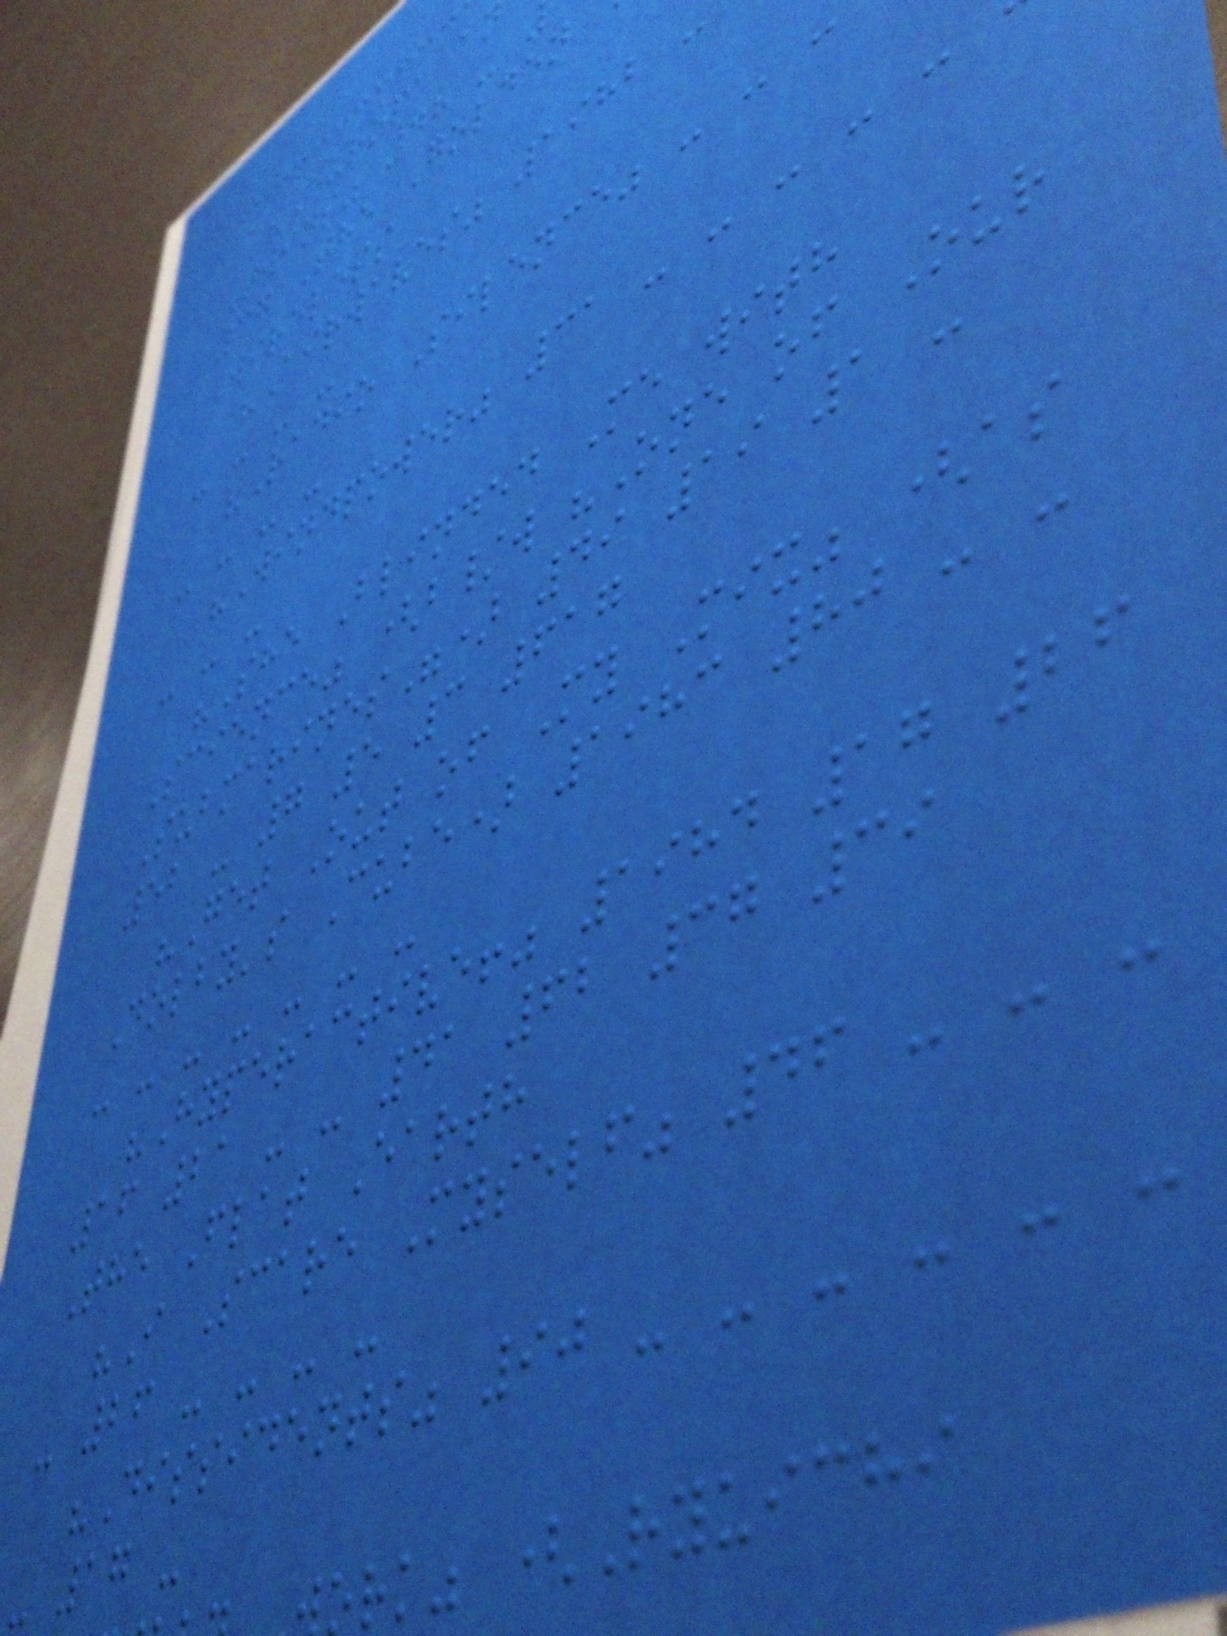"Europa a
Twins" 48 -
37 The Golden
Wireless
"Airwaves" 1982
- - - -
"Radio Silence" - -
- - - -
"Windpower" 31 - - - - -
- - -
"She Blinded Me with
Science" (b/w "One of Our
Submarines") 49 19 1 -
52 - 7 5 3 617
"Get Out of My Mix" (as
Dolby's Cube) 1983 80 - -
- - - - - - -
"Hyperactive!" 1984 17 26
16 21 - - 41 62 37 39
The Flat Earth
"I Scare Myself" 46 - - -
- 26 - - - -
"Dissidents" 90 - - - - - -
- 17 -
ork" (Ryuichi
